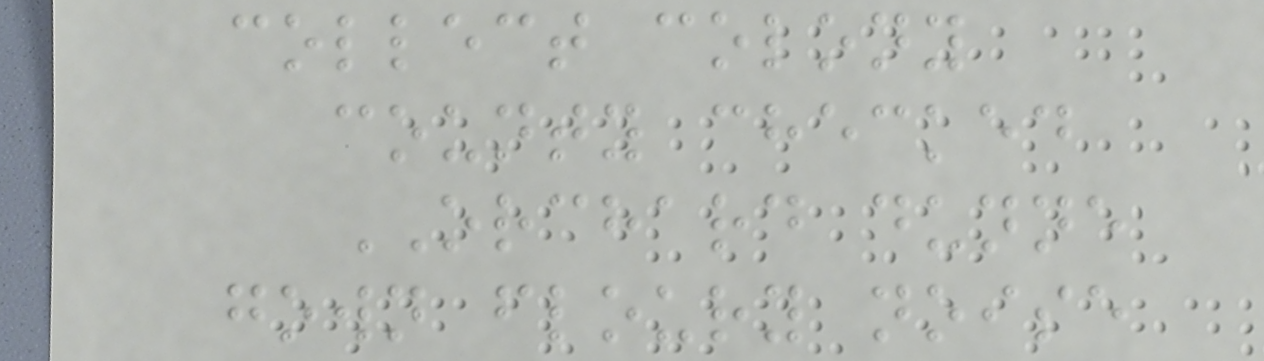collect colony
county checked
ORCHARD dunne
gown floury noise
